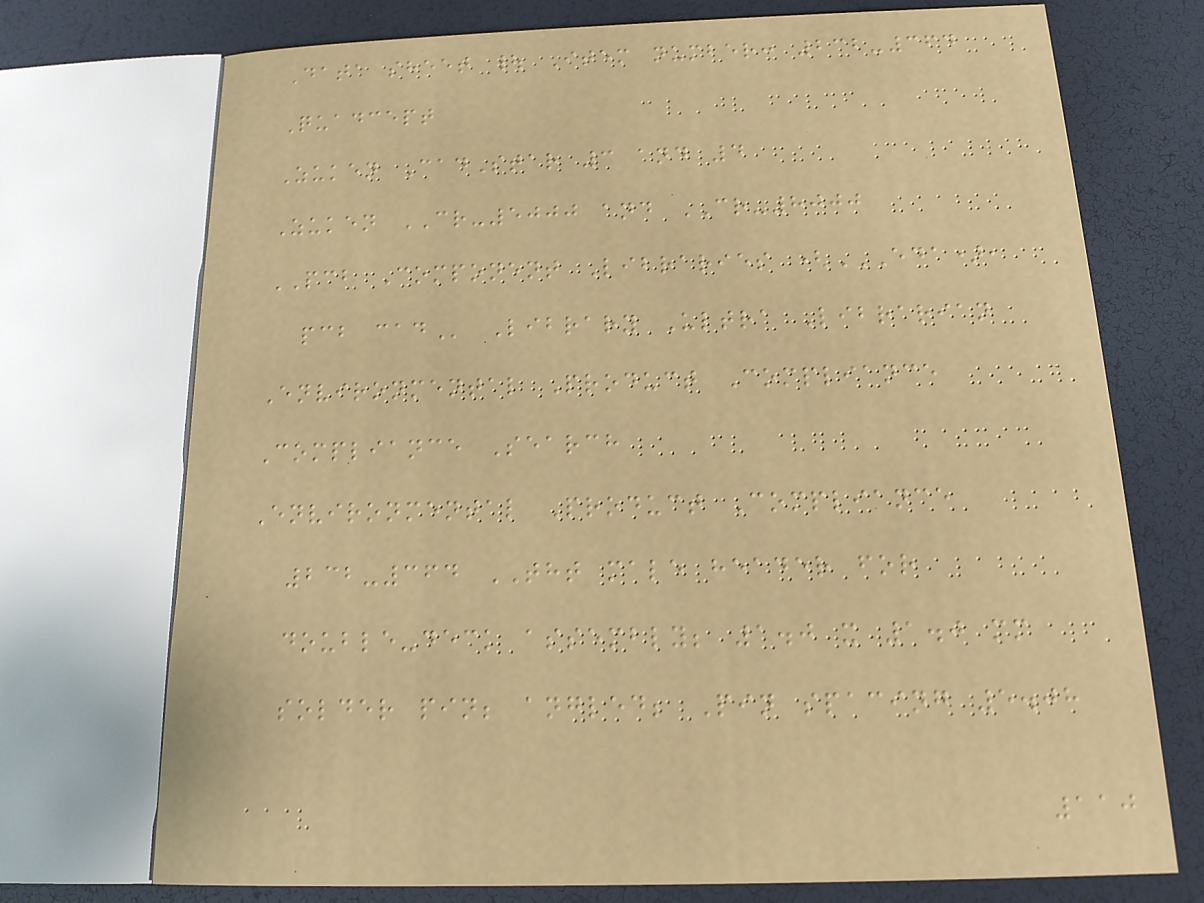Data sheet | Item number: 232-364
Quadcept
Zuken CadStar 3 and 4
Zuken CR-5000 and CR-8000
PCB Component Libraries (EDA),
PCB CAD Library Ultra Librarian
Environmental Product Compliance
Compliance Search
Environmental Product Compliance
232-364 THT male header for
double-deck assembly; 1.0 x 1.0 mm
solder pin; angled; Pin spacing 5.08
110
